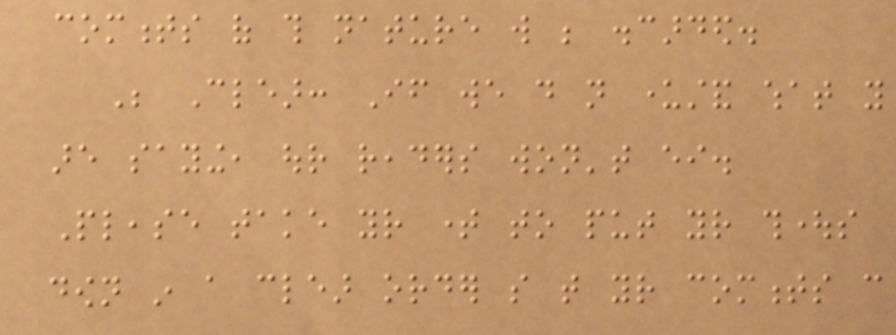comments of this nature will be discarded.
Be Clear: If we do not understand what you
are saying, our readers won't either.
Please take your time to put your thoughts
down in a clear order so that your comments can
